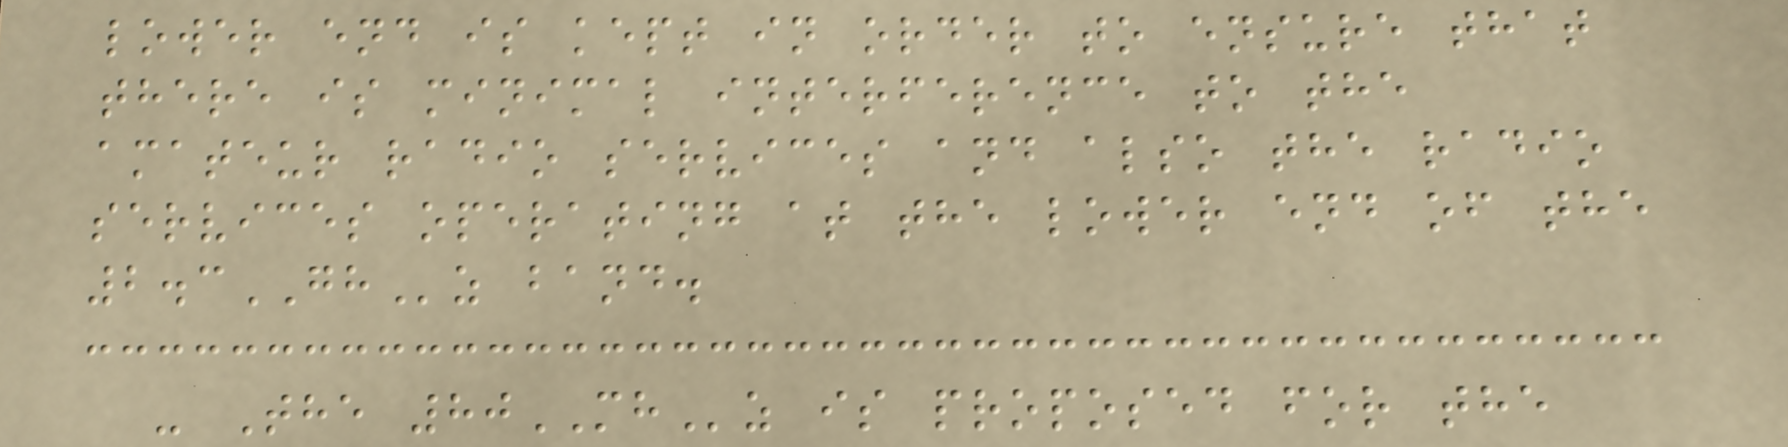lower end is kept in order to ensure that
there is minimal interference to the
amateur radio services and also the radio
services operating at the lower end of the
2.3GHz band.
- The 80MHz is proposed for the
